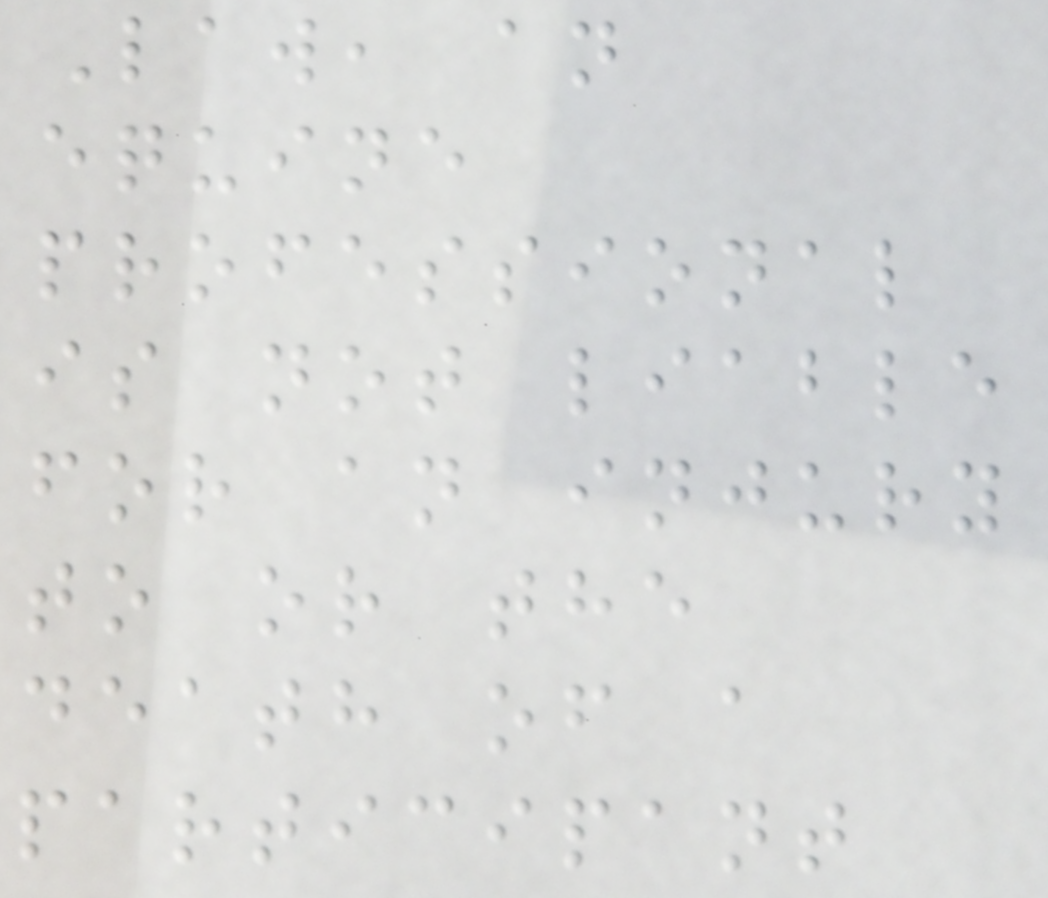Law, an
equine
professional
is not liable
for an injury
to or the
death of a
participant
